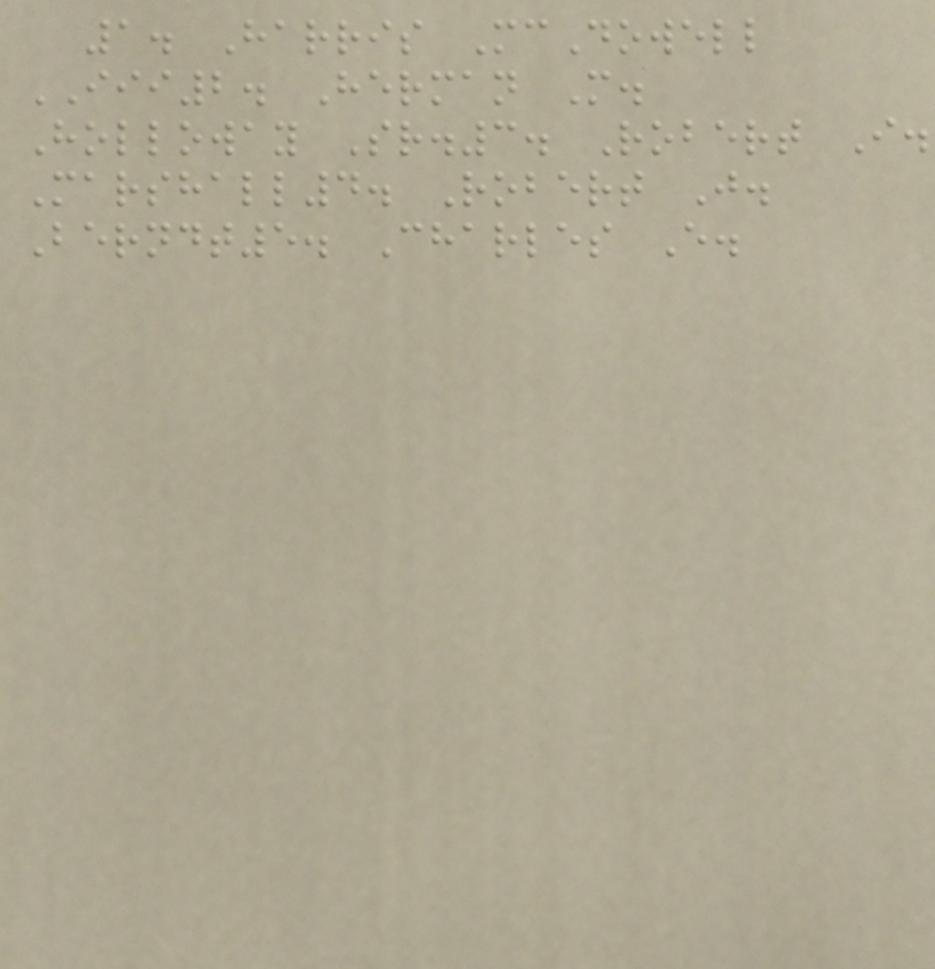1. Harris McDowell
III2. Herman M.
Holloway Sr.3. Robert I.
Marshall4. Robert J.
Berndt5. Charles E.
